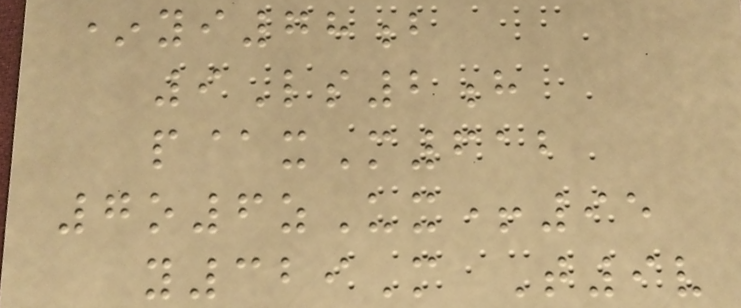*yi78b
9Ls2h
p@xM612
7o6zUx+95
y329M T9v
